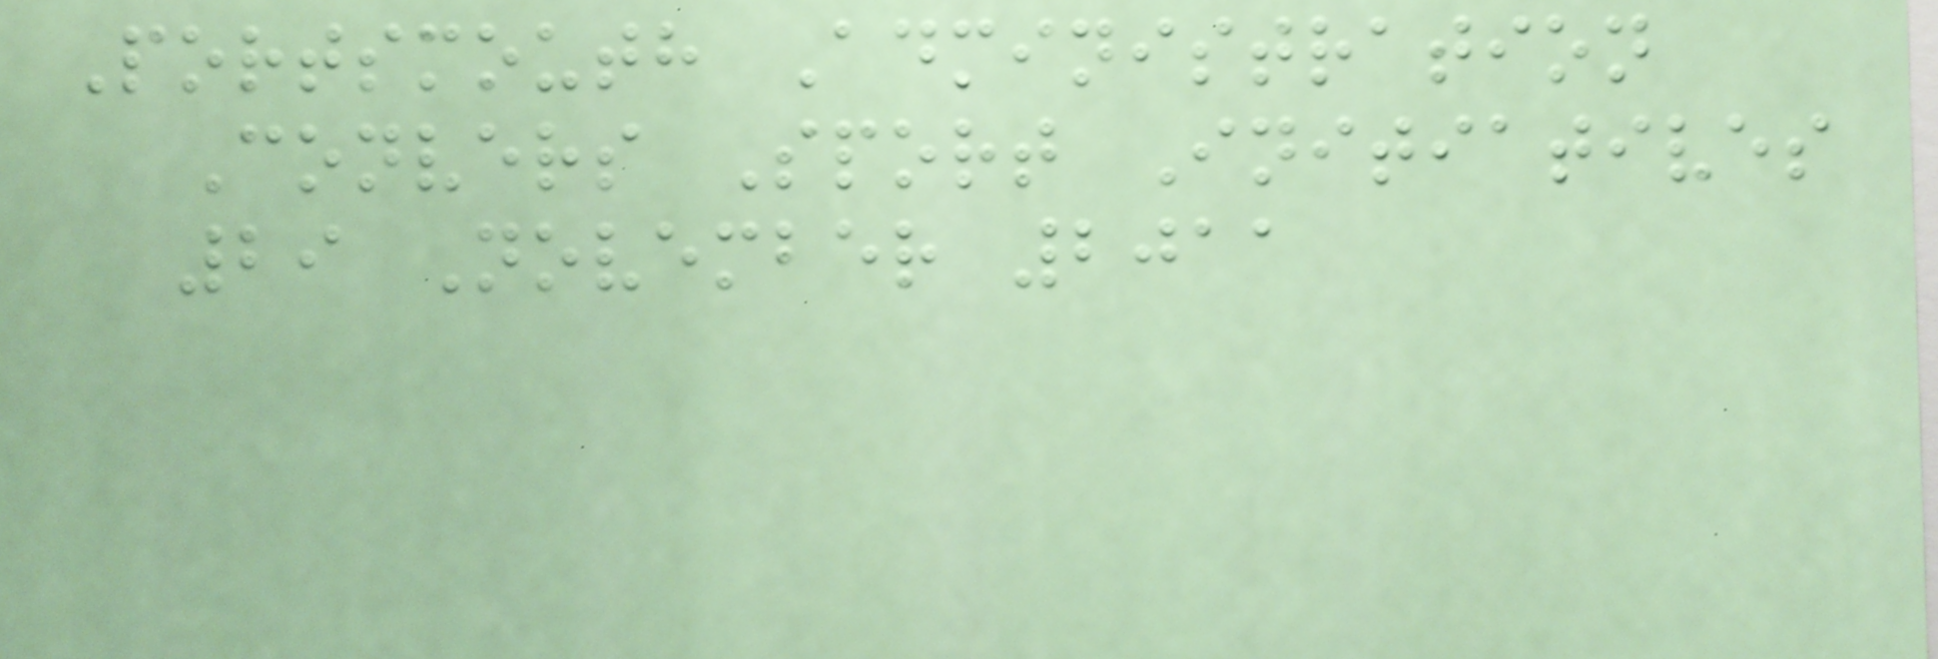Portsmouth Administration
Convers Sport Initiatives
29 November 2011
